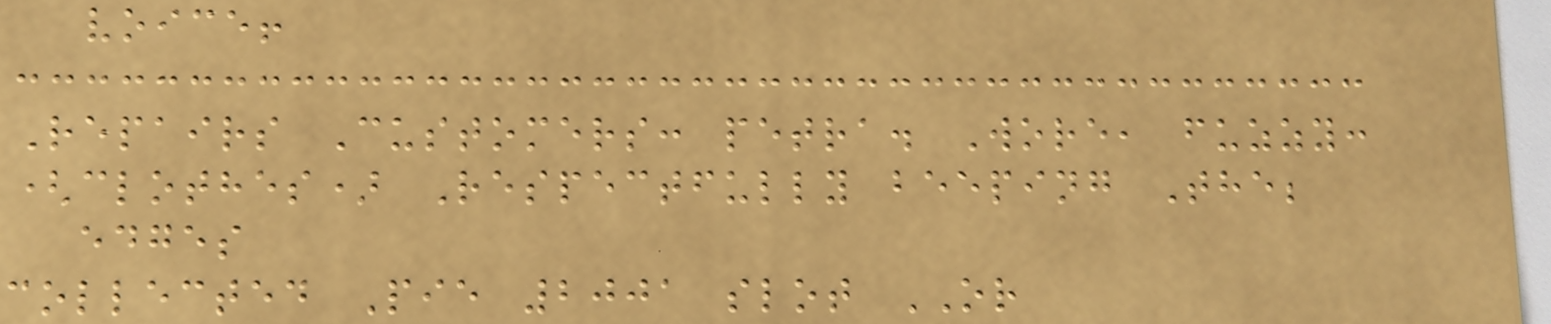voice!
Repairs Customers: petra. Wore, fuzzy:
(clothes) Respectfully beeping The;
edges
collected Pie 2001 slot OR
